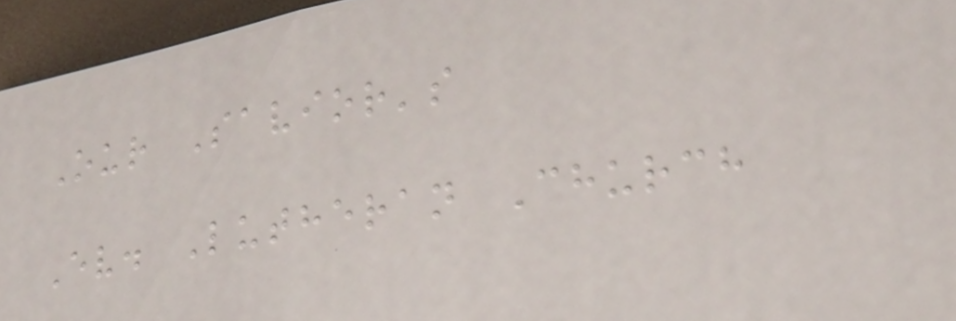Our Savior's
Ev. Lutheran Church
